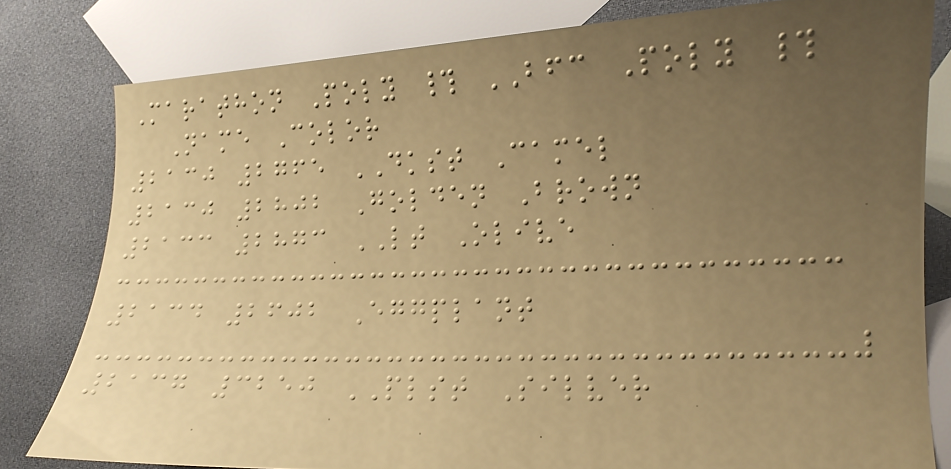Marathon Poly # BFC Poly #
Name Color
2130 2765 DKST Camel
2130 2802 Golden Brown
2133 2873 LT Olive
2134 2602 Eggplant
2137 3250 PLST Silver
